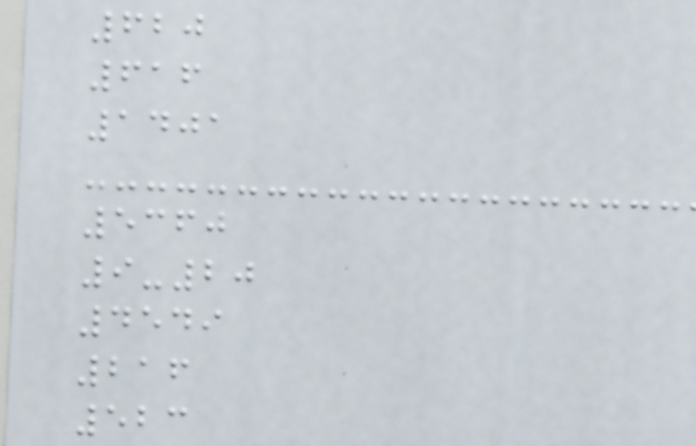620
616
1401
5360
9-20
4549
216
523
